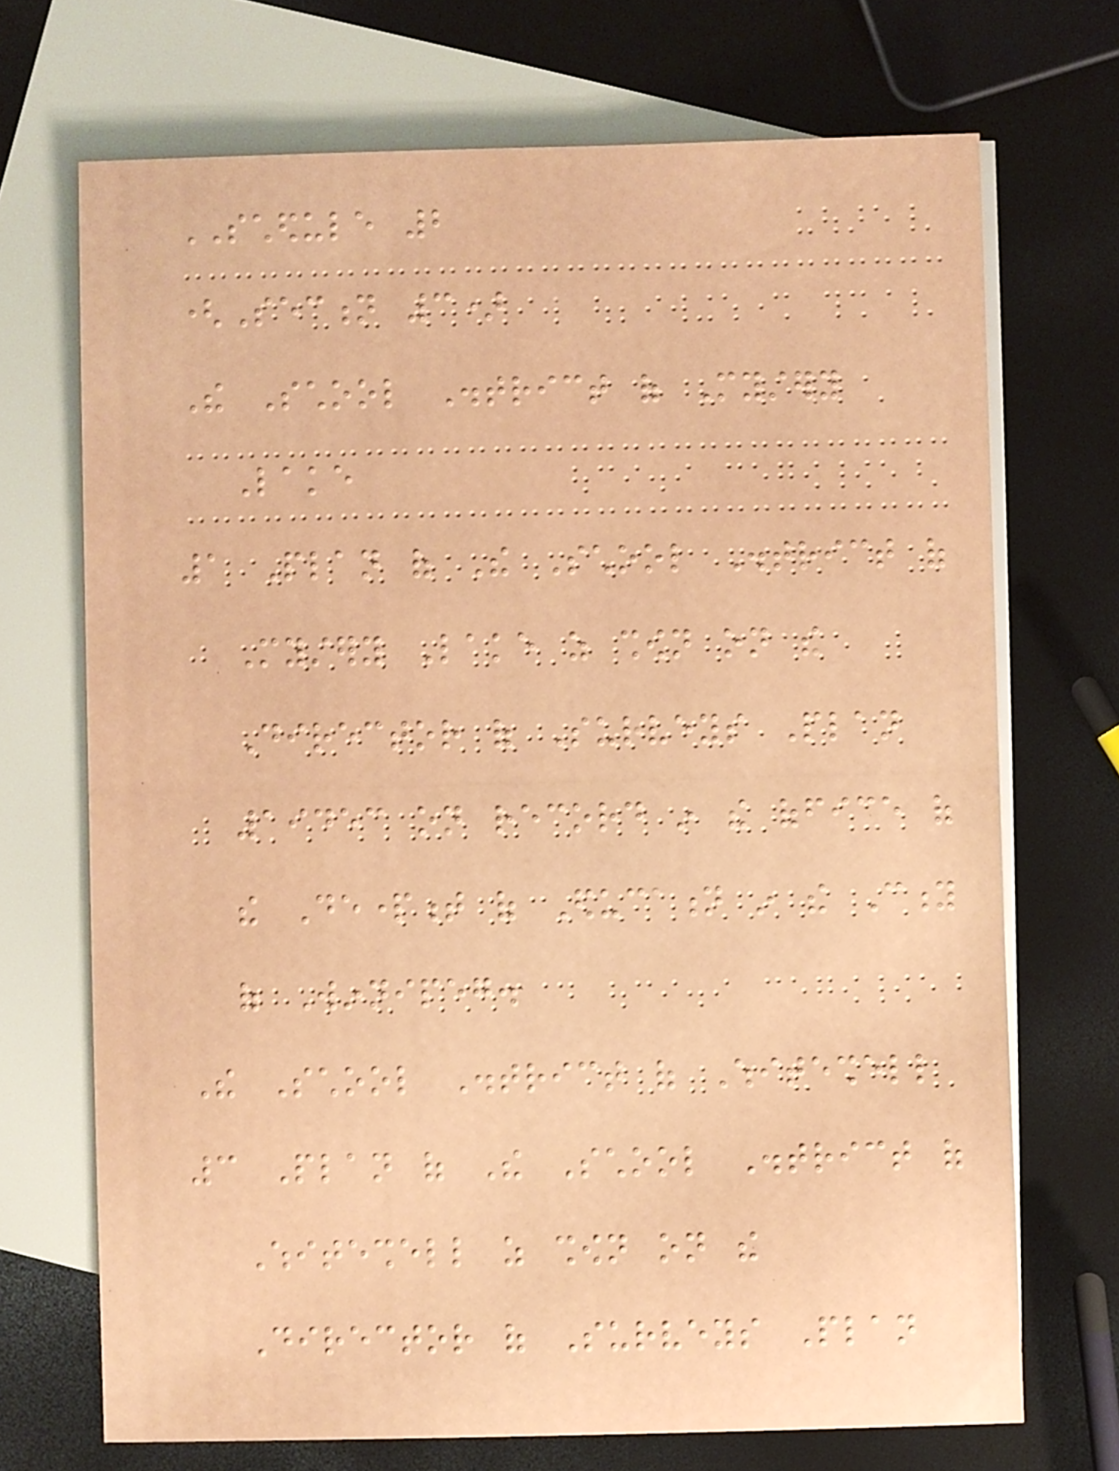SCHEDULE 2
(Section 3)
The School District of Mystery
Lake
1 Plan of The School District of
Mystery Lake as shown on the
Director of Surveys Plan
19453 on record in the office of
the Department of Education in the City
of Winnipeg.
The School District of Whiteshell
3 Plan of The School District of
Whiteshell as shown on the
Director of Surveys Plan
